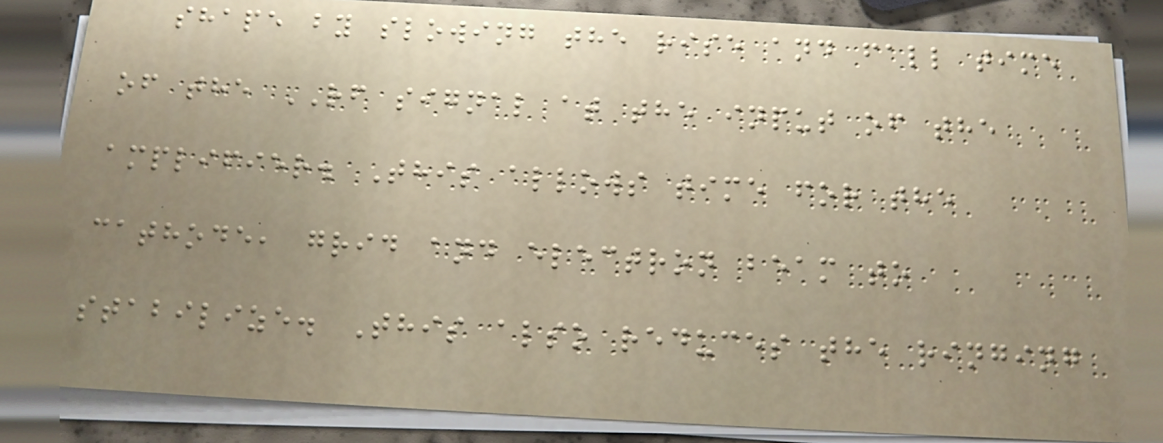shape by slowing the rise and fall time
of the RF signal at the input of the
amplifier. This allows time for the
cathode, grid and electron beam to
stabilize. This also reduces the ringing
